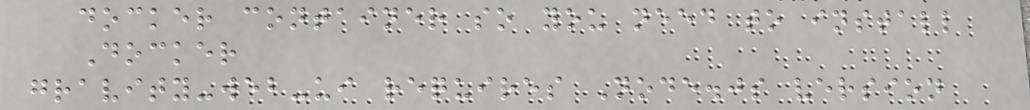docker container so you need to install
Docker
gravity-web-ui requires Node.js version
